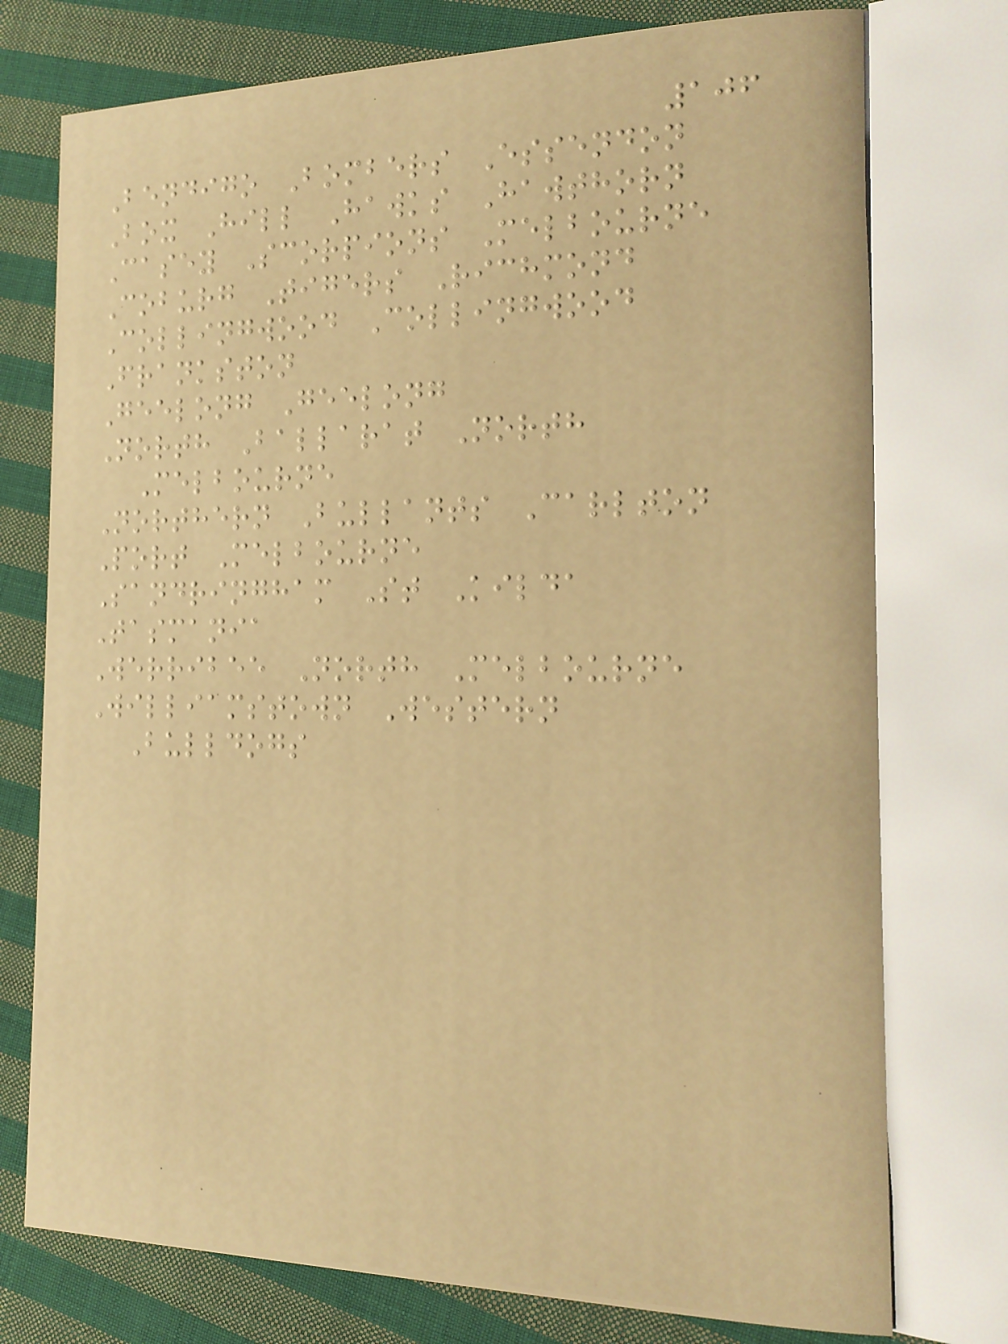106
Bendigo Bombers Essendon
Box Hill Hawks Hawthorn
Casey Scorpions Melbourne
Coburg Tigers Richmond
Collingwood Collingwood
Frankston
Geelong Geelong
North Ballarat North
Melbourne
Northern Bullants Carlton
Port Melbourne
Sandringham St Kilda
Tasmania
Werribee North Melbourne
Williamstown Western
Bulldogs
